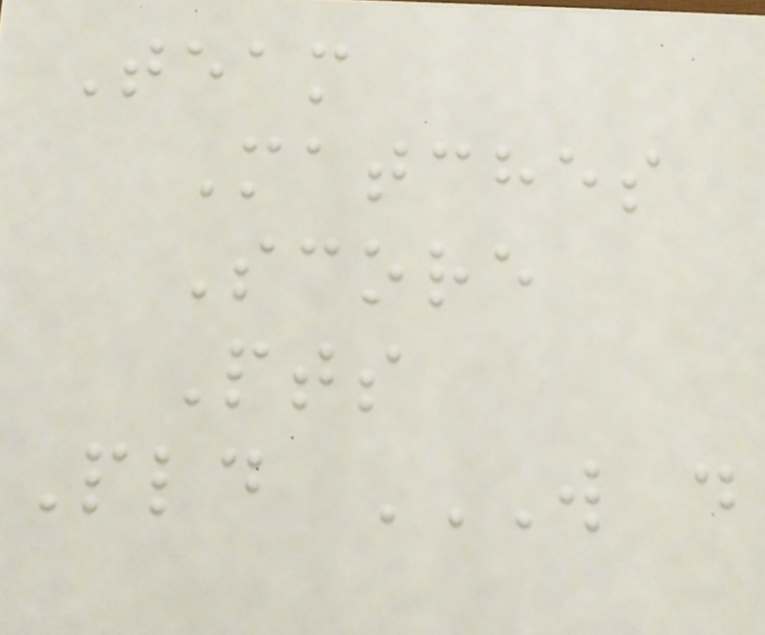Team
Matches
Score
Pts
Pld W D
